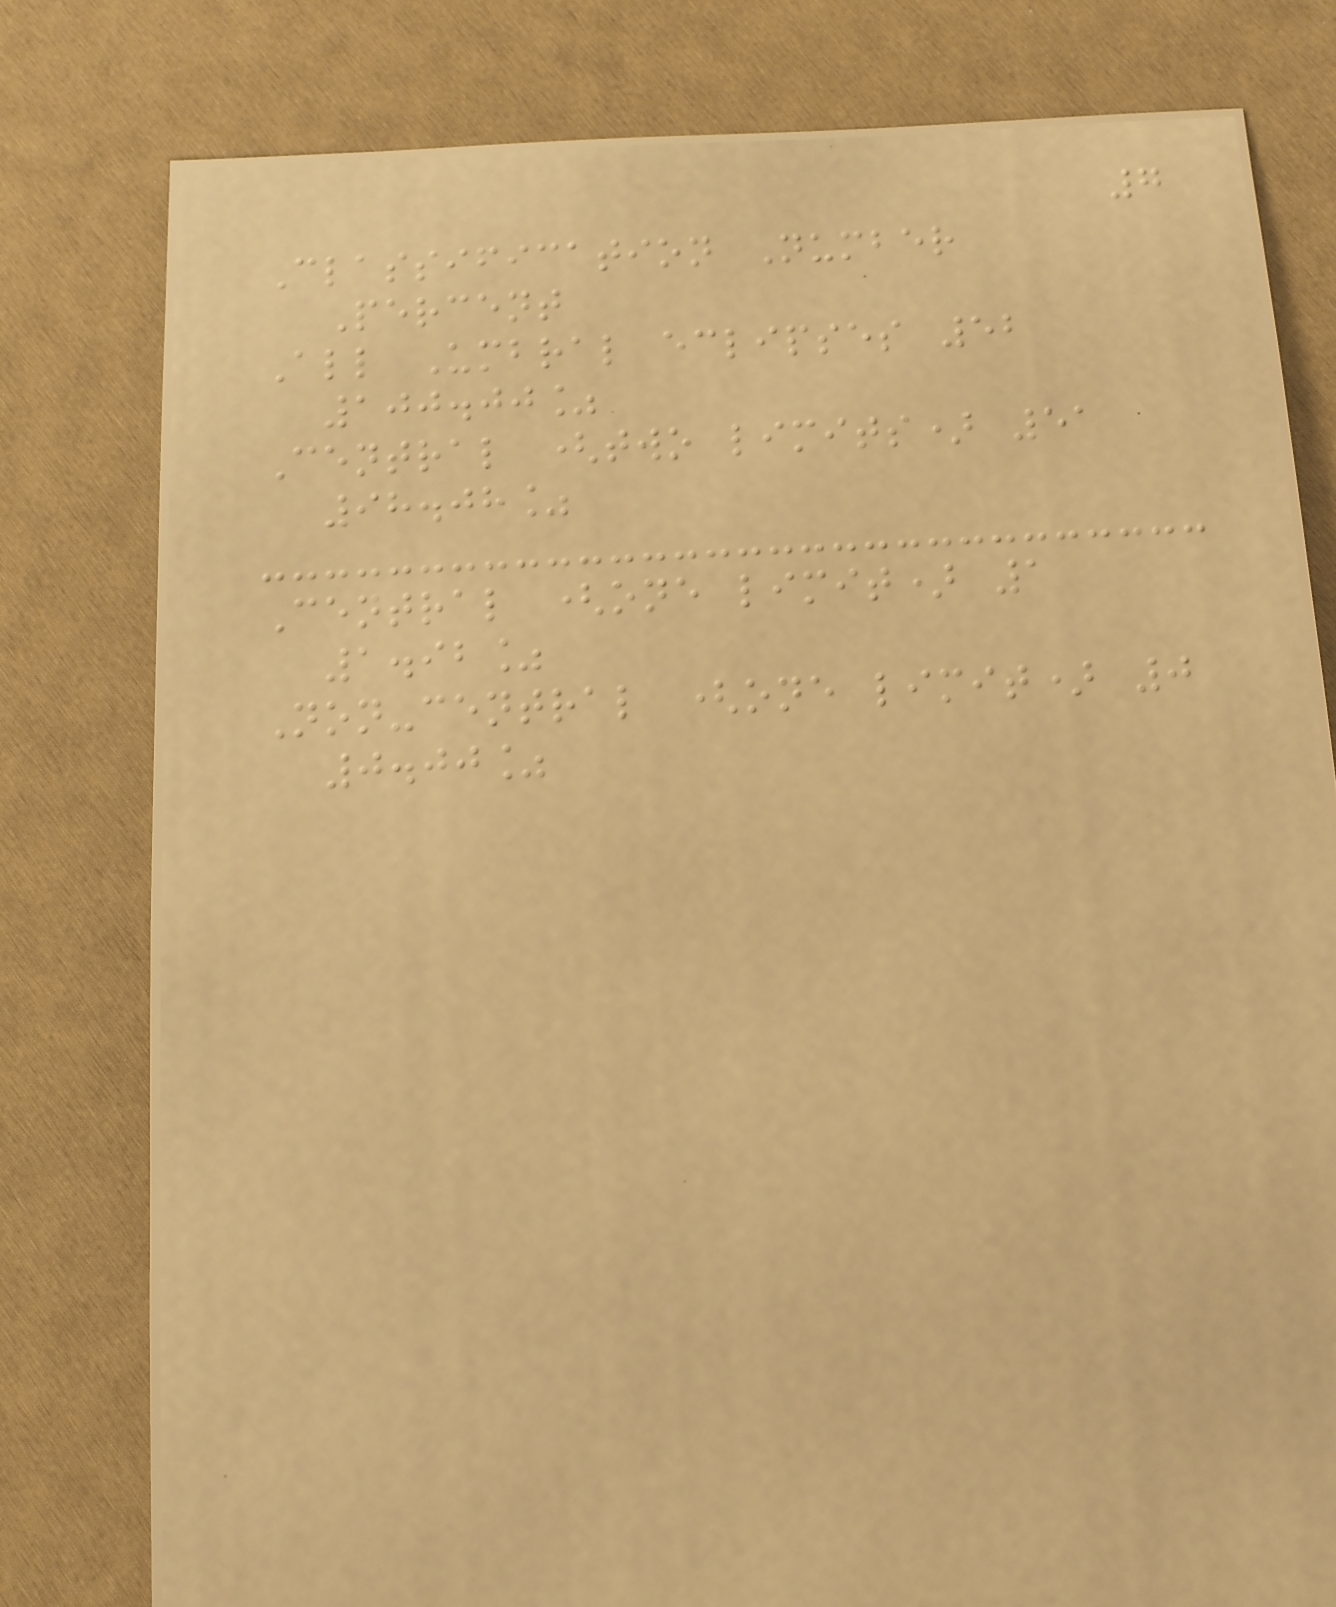7
Classification Number
Percent
All Umbral eclipses 52
100.00%
Central (two limits) 51
98.08%
Central (one limit) 1
1.92%
Non-central (one limit) 0
0.00%
